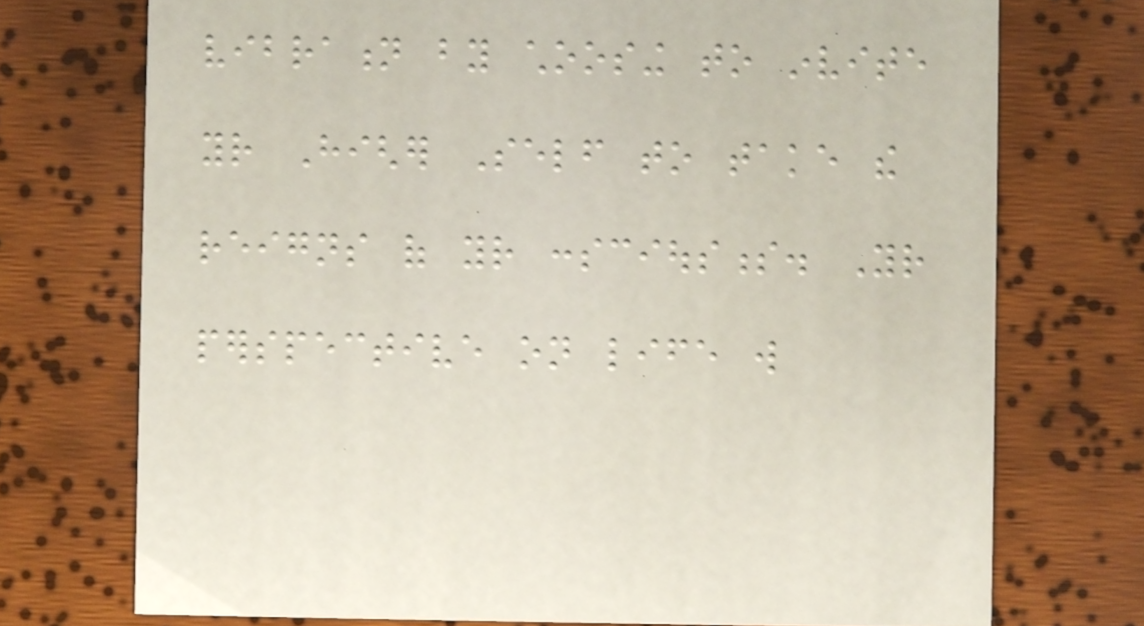vibration by choosing to invite
your Higher Self to take the
reigns of your consciousness. Your
perspective on life will
